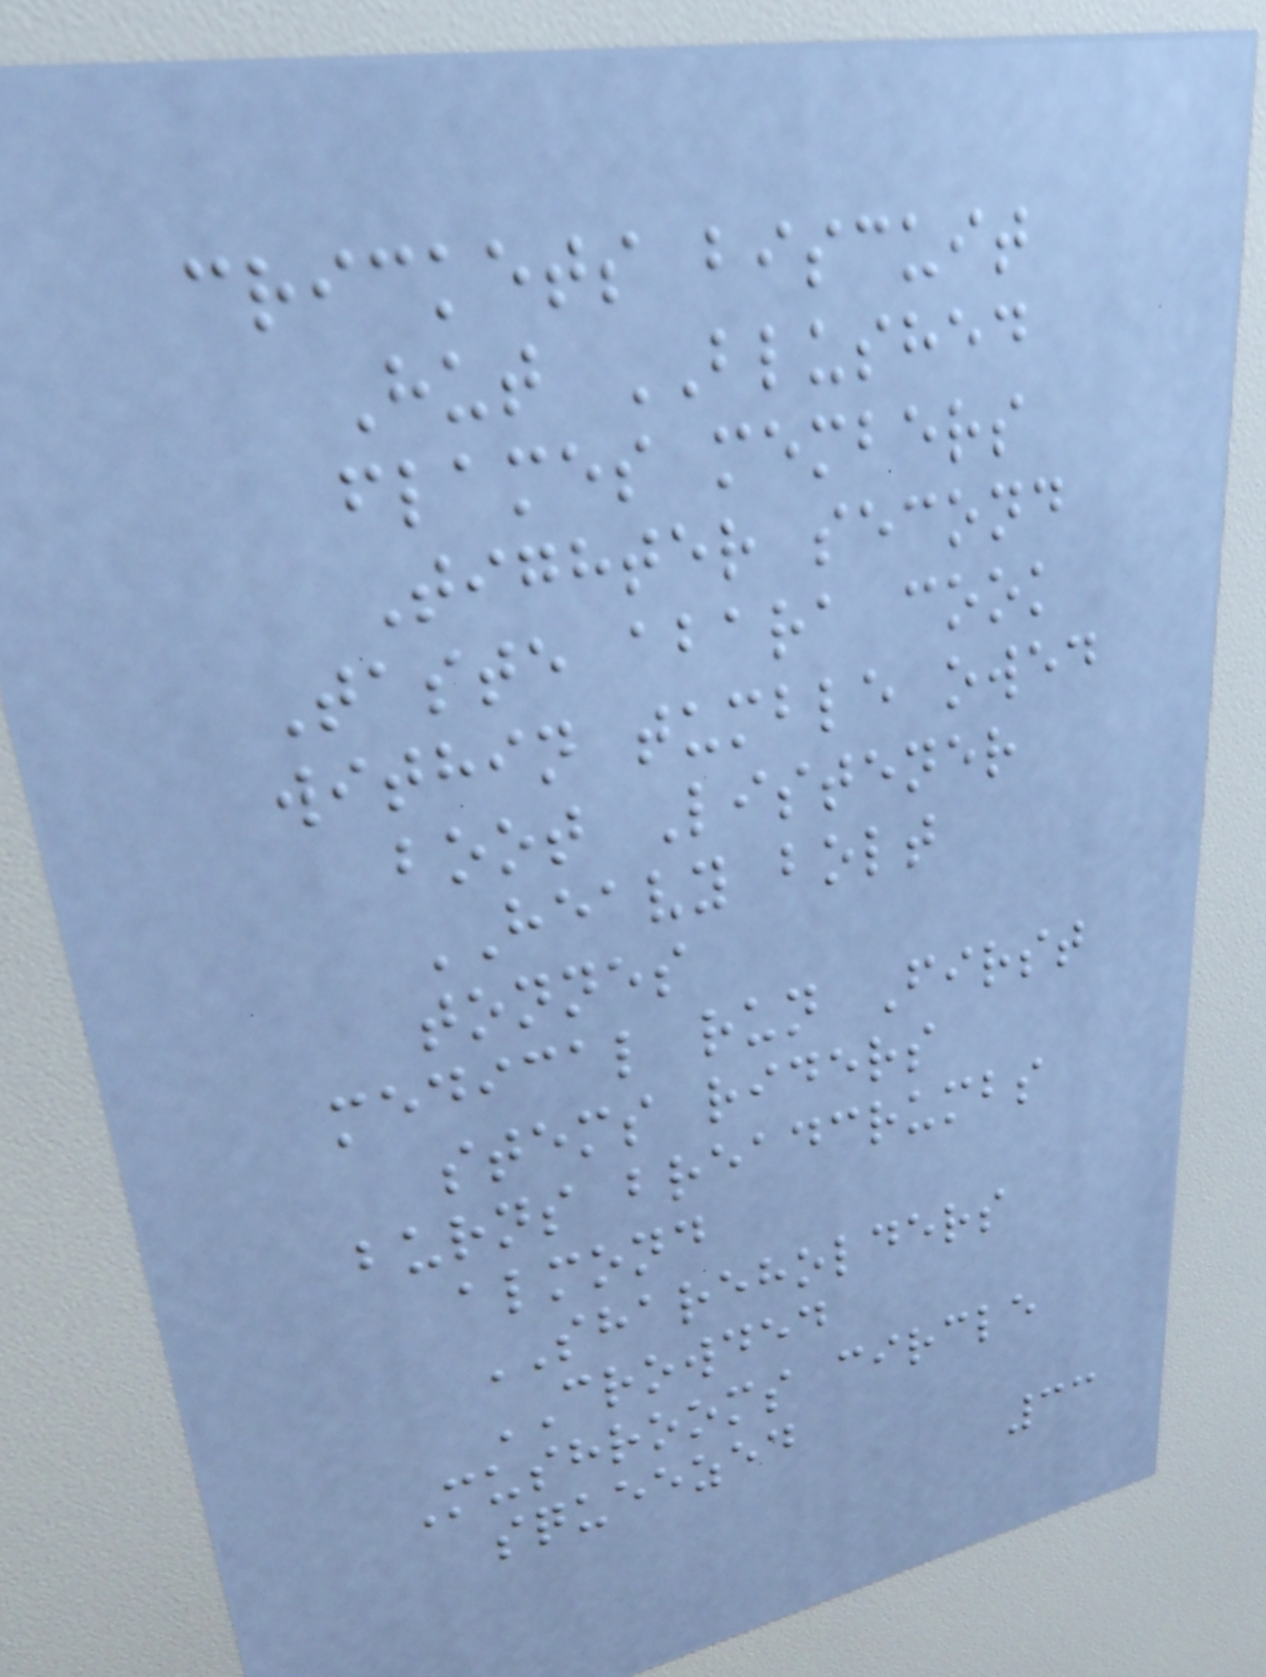crickets biscuit
Hut BLUSHED
flames members
Tighter second
Taste abara cook
within tumble owed
boot Listener
HEAVY bolt
tonnes
medical run First
stems riders
burns breadcrumbs
almond
SHAREHOLDERS
CROWDED
Mushrooms circle
squeezed
33
